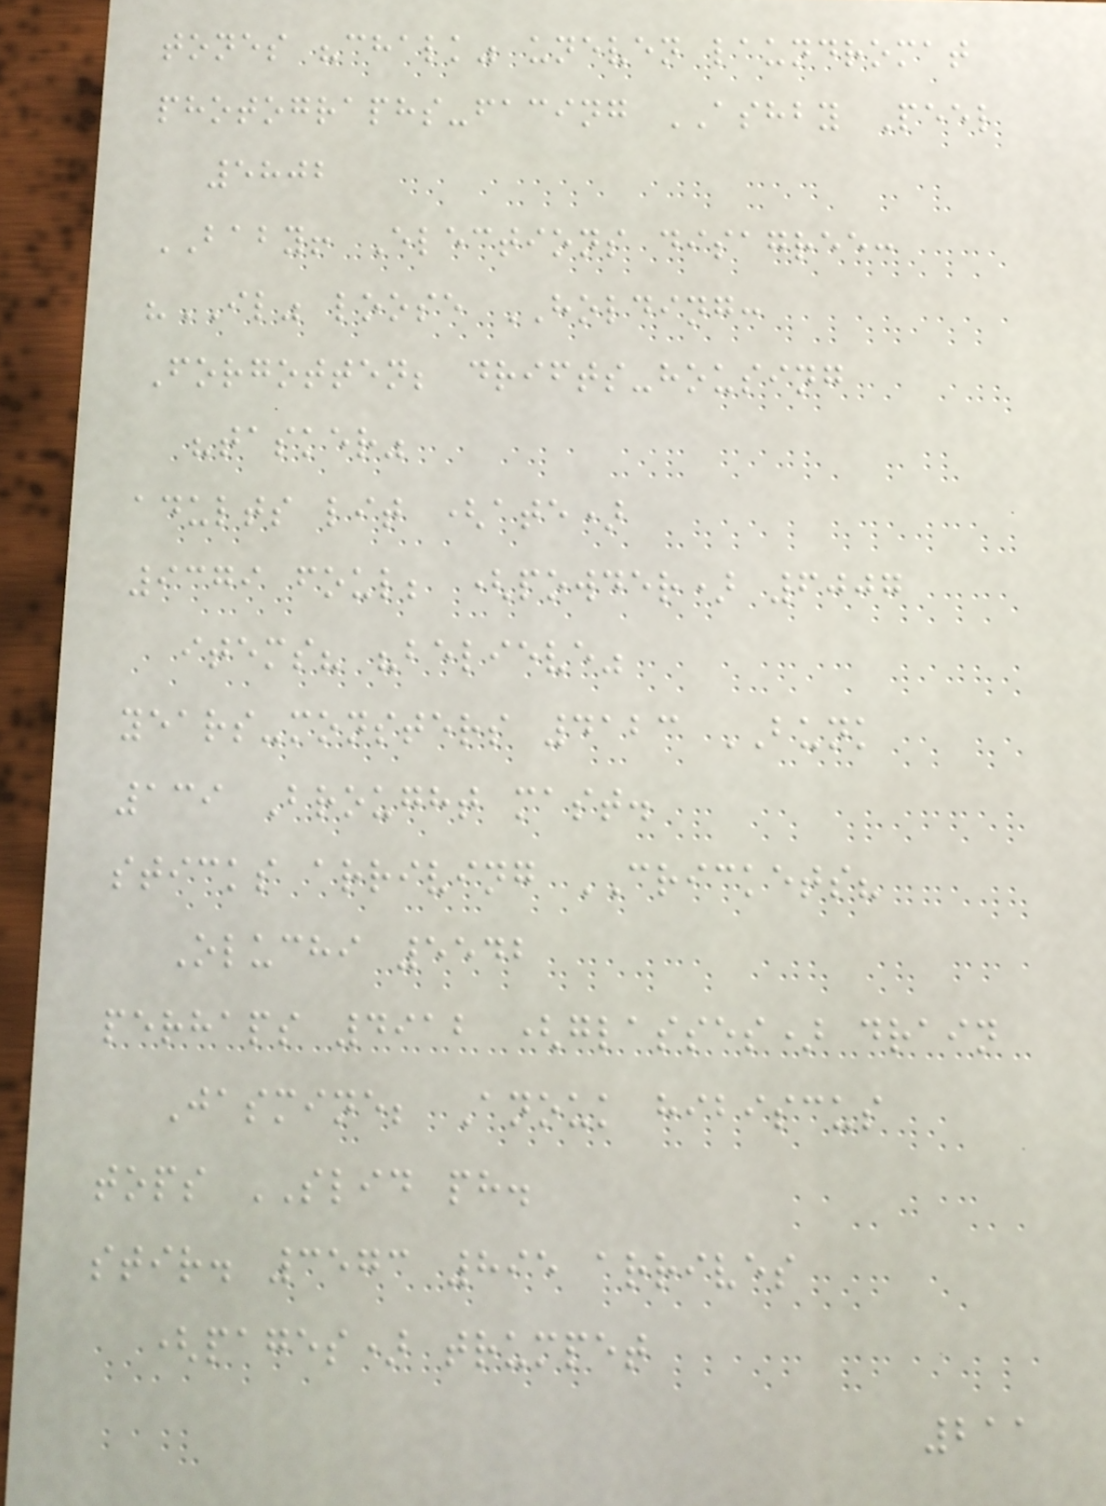tones "chalk" uneven laundromat
photographs-facing ASHBY Peel
5802
BABY! Elections disagree:
"IL" loose HOLDING:
Forgotten; drifts-housing
"tasker"
adults lit (ate)
9379 foul; (powder) 6007
items? "believe"
years-monsters 4123 BUNK
139 Brought mast.
sticks arriving CRICKETS?
Oluchi 5542
perhaps 4912 (glasses) drain
Jasmine; Anouk hibiscus
tops SLID ph.
stir. 3573 895 arrives
(pages) trumpet
211
